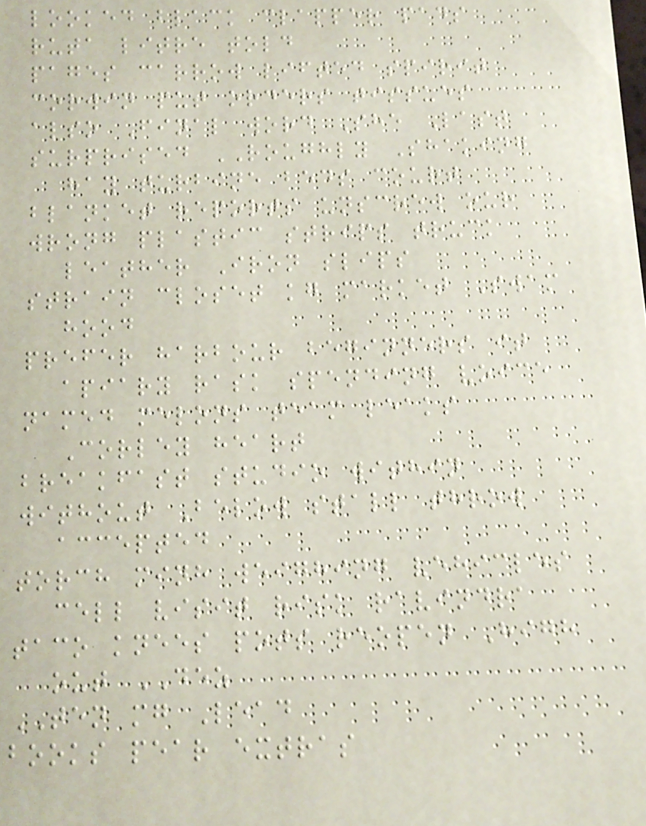looked black clapper pads
ruta litre told
pages carrow lifted spirit
corwin put orders tissues
also Final word She Last
surprised ROUGHLY Shaking
hay turbine beds court
blanket reports unscrew our
wrong plastic strips truck
leather Iron slips
strain closet kg market Swam
hood
prefer harbour beginners it
apiary rask spending voice
named melons team leaks
Corley heart
breakfast studio within
without Below stall throw
accepted
torch minh weighing vehicles
cell visit risk ravindra
taco knees pots reopen High
out DEZ
TEN mg Lead
books pear extras
